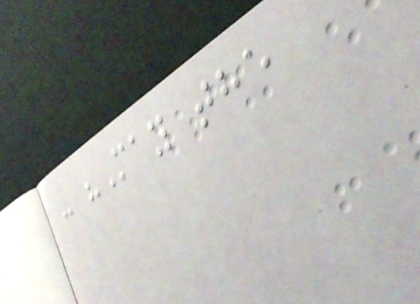- "May the
